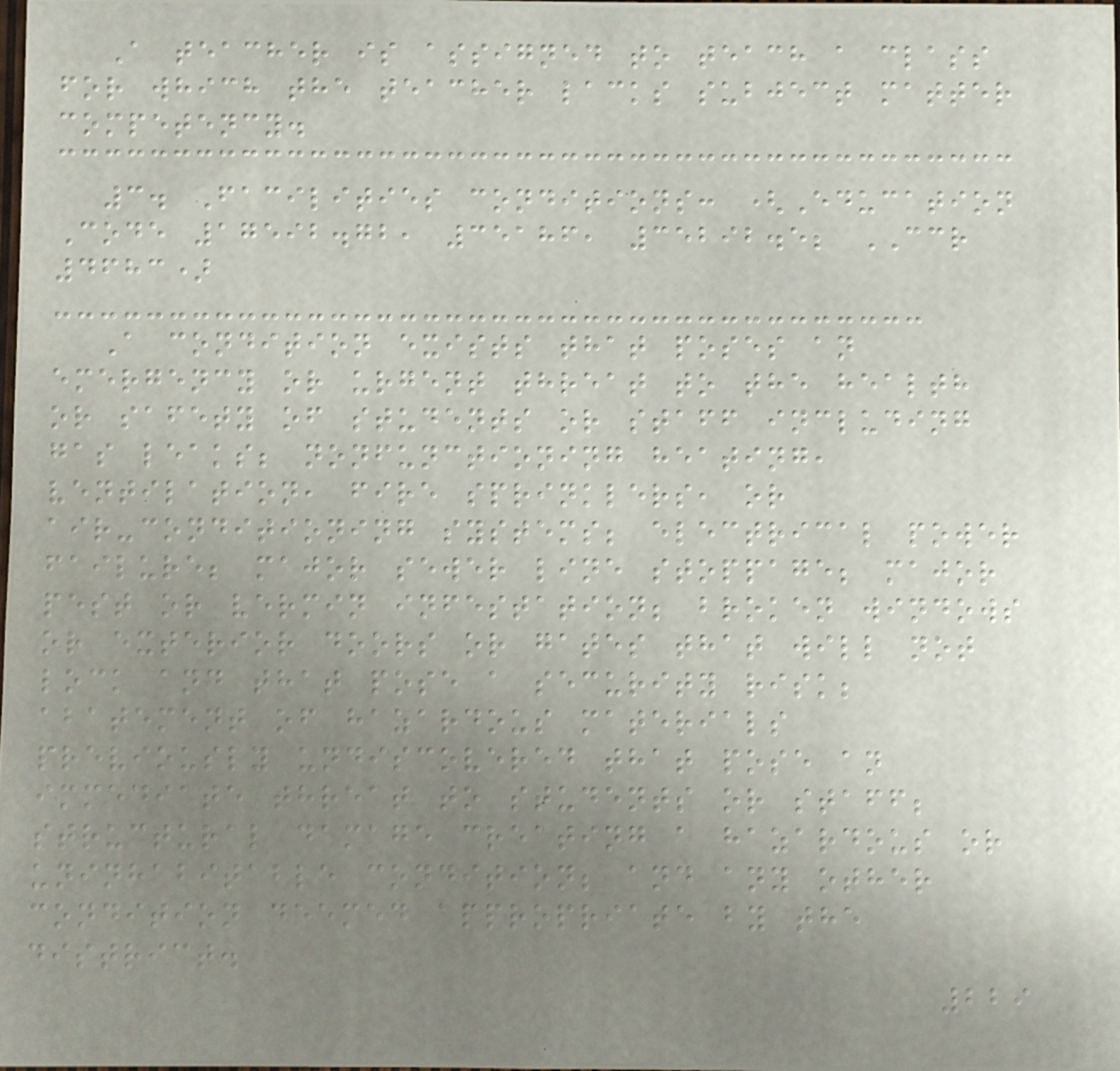A teacher is assigned to teach a class
for which the teacher lacks subject matter
competency.
3. Facilities conditions: (Education
Code 17592.72, 35186, 35292.5; CCR
4683)
A condition exists that poses an
emergency or urgent threat to the health
or safety of students or staff including
gas leaks; nonfunctioning heating,
ventilation, fire sprinklers, or
air-conditioning systems; electrical power
failure; major sewer line stoppage; major
pest or vermin infestation; broken windows
or exterior doors or gates that will not
lock and that pose a security risk;
abatement of hazardous materials
previously undiscovered that pose an
immediate threat to students or staff;
structural damage creating a hazardous or
uninhabitable condition; and any other
condition deemed appropriate by the
district.
229
